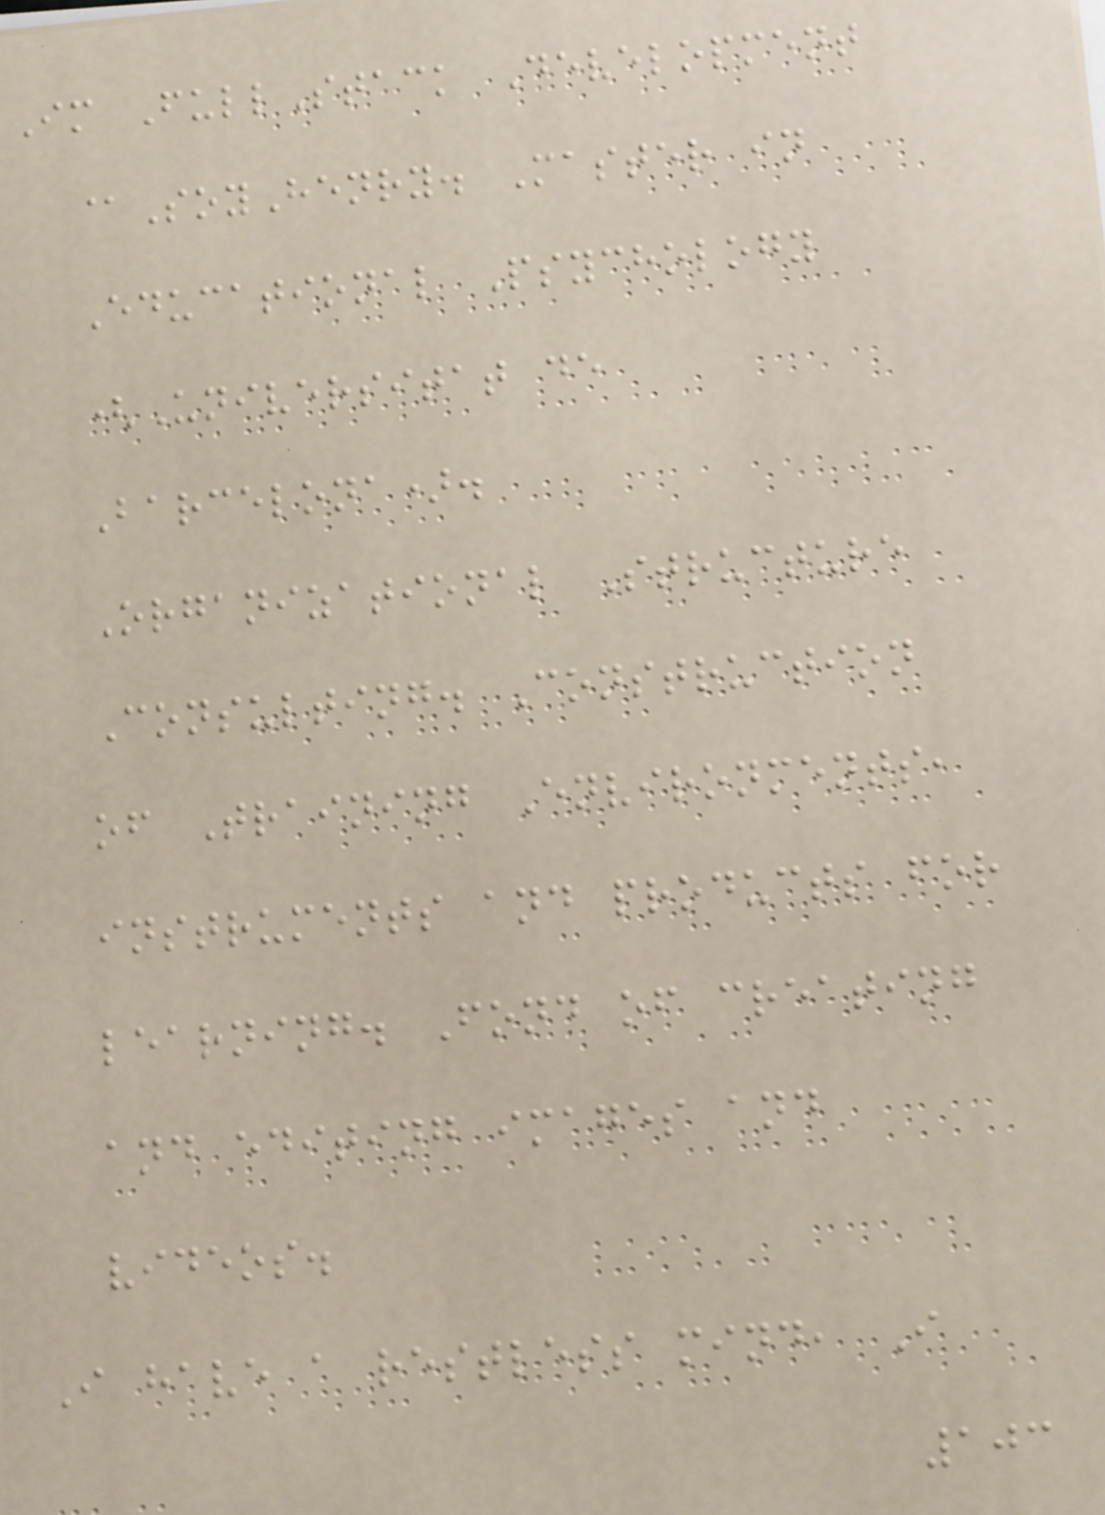Im FullStack Development
@SoyHenry. Master in
Educational Psychology
(Universitat de
Barcelona).
Organizational Structure
Consulting. Construction
of Training Environments,
instruments and products for
learning. Fond of creating
and editing images and
videos.
I have a restless mind, I
103
